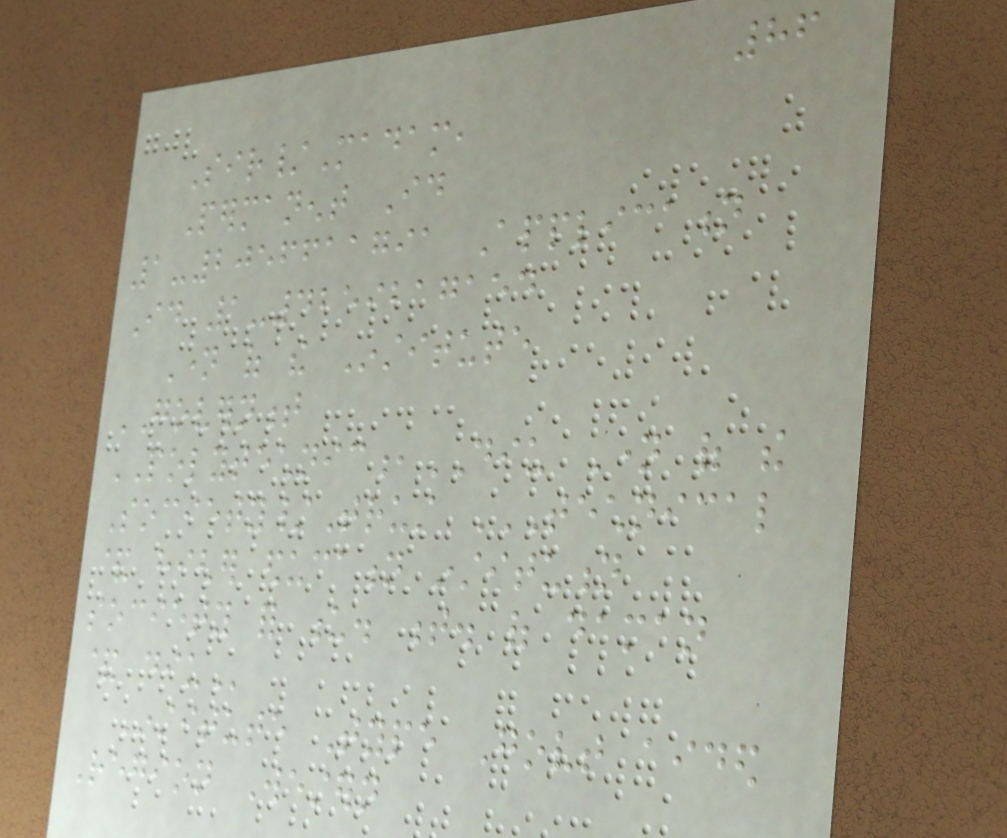86
Sir/Madam,
Permanent Id
1-2056611791 Application
Id 1-4259217154
Name of the Institute
GOVERNMENT
POLYTECHNIC,DIU Name of the
Society/Trust TECHNICAL
& HIGHER EDUCATION INSTITUTION
SOCIETY FOR U. T. OF DAMAN
& DIU
Institute Type Govt aided
Region Western
